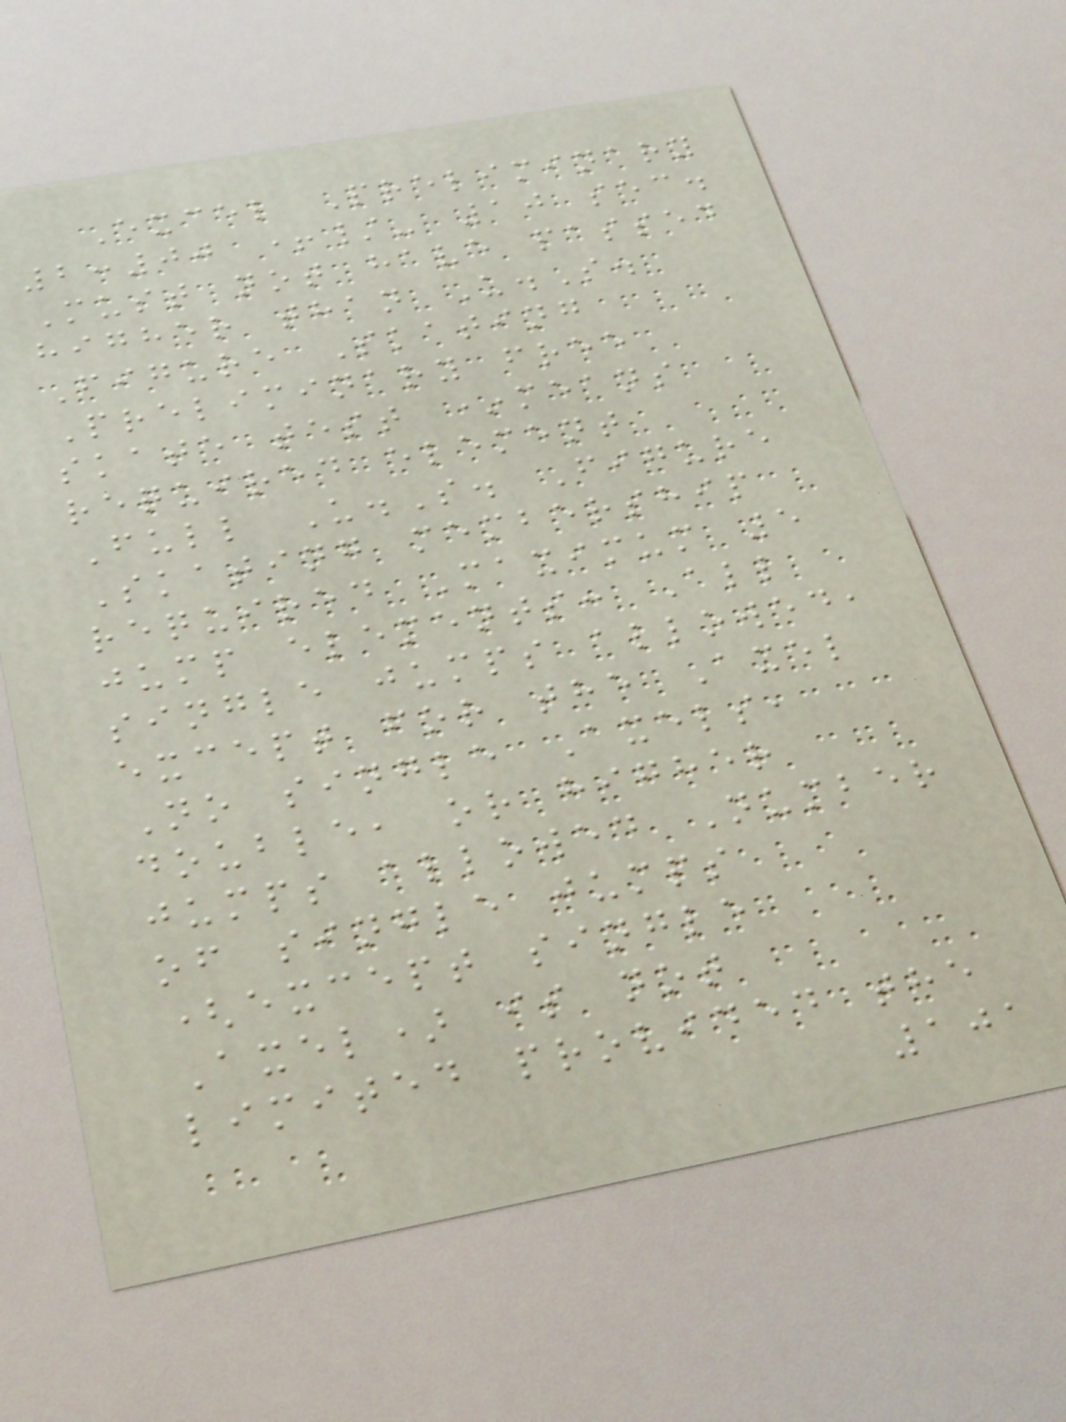Excel Preliminary
2:00 +/- 10 sec.
Must not have passed
higher than U.S.
Figure Skating
Preliminary free
skate test *means
required element
Full U.S. Figure
Skating membership
required Maximum 5
jump elements: All
single jumps allowed,
except for the Axel
No single Axels,
double, or higher
jumps allowed Number
of single jumps
(except single
Axel) is not
limited provided the
101
